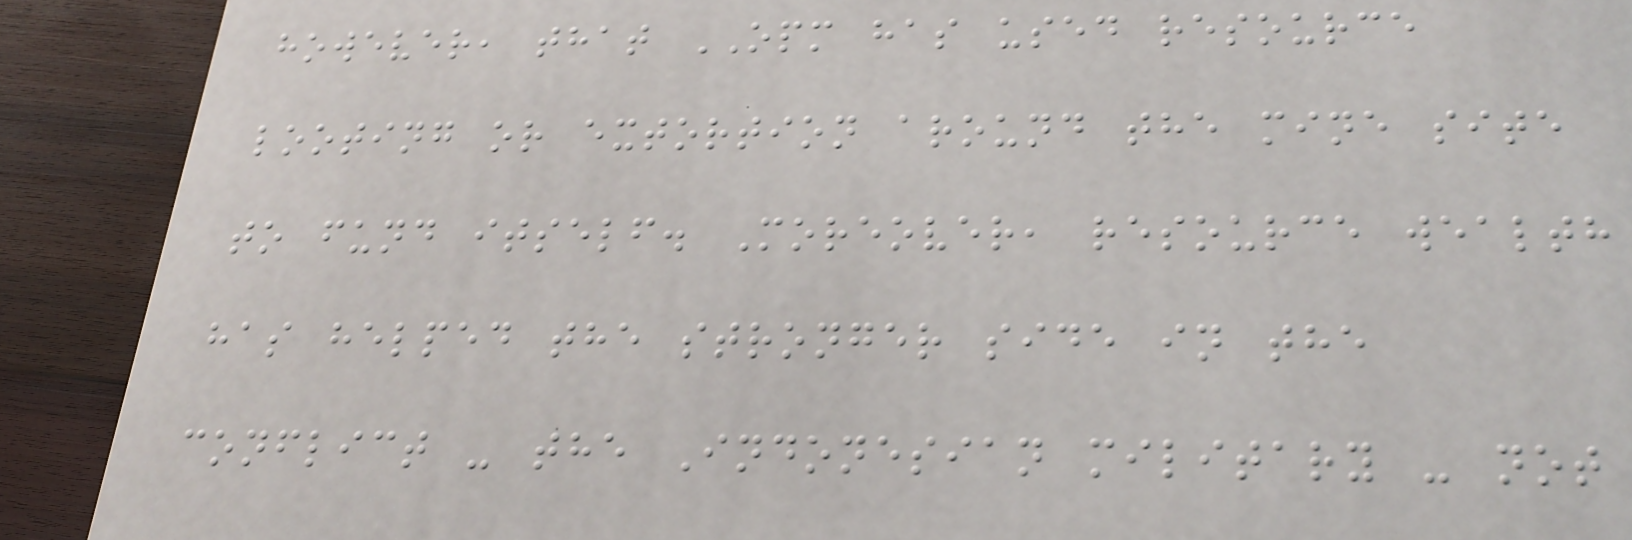however, that OPM has used resource
looting or extortion around the mine site
to fund itself. Moreover, resource wealth
has helped the stronger side in the
conflict - the Indonesian military - not
